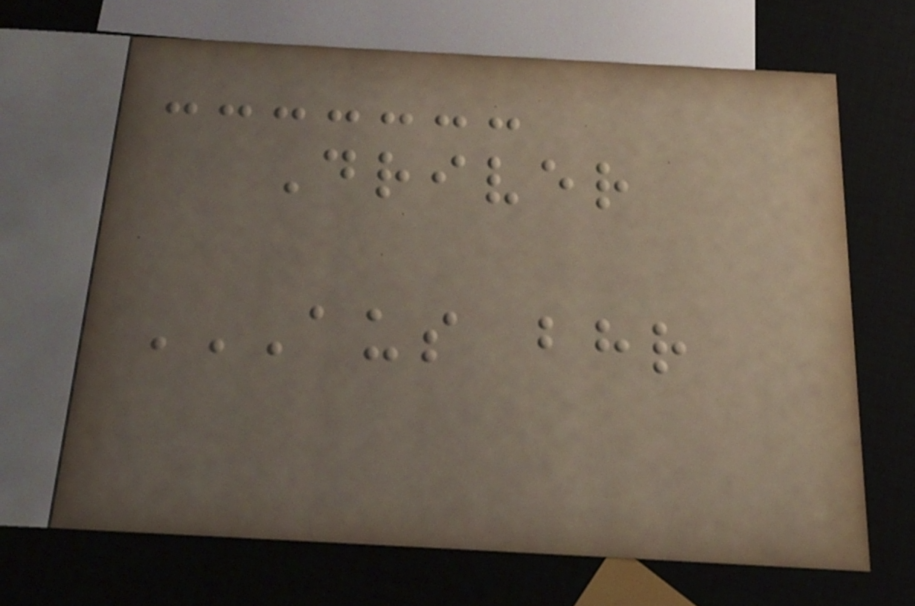Driver
AUS BHR
